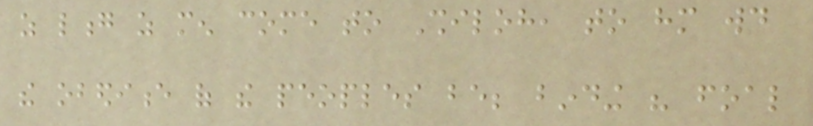as long as men come to Shiloh, to him would
the obedience of the peoples be; binding his foal
